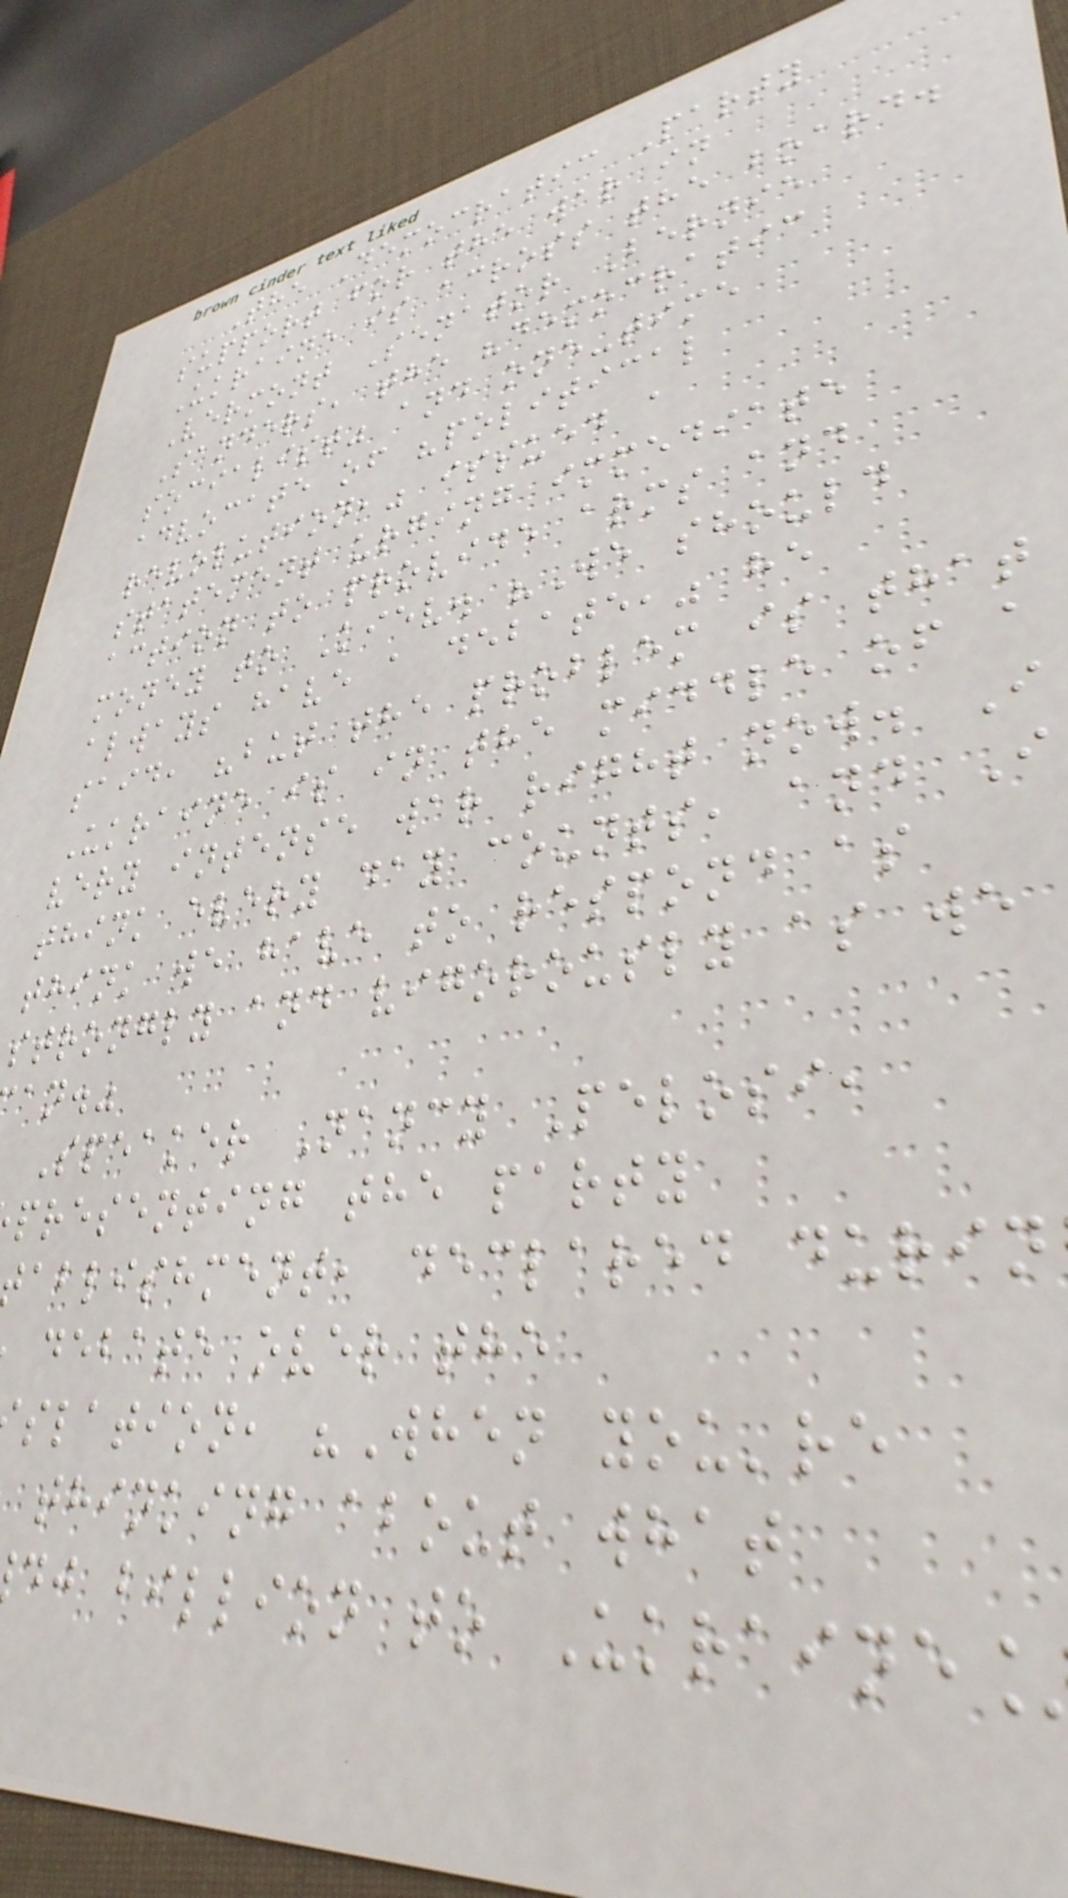The Democratic Party
support for the war in
Ukraine is across the board.
Vermont Senator Bernie
Sanders, the "democratic
socialist" and one-time
advocate of "political
revolution," issued a
statement urging immediate
action to provide arms and
money to Kiev. "We should
always have a debate," he
said, "but the problem is that
Ukraine is in the middle of a
very intense war right now. I
think every day counts, and I
think we have to respond as
strongly and vigorously as we
an."
Speaker Nancy Pelosi,
presenting the party
ablishment, declared durin
debate over the
slation, "When you're
thinking about what
dj billion to Ukraine
